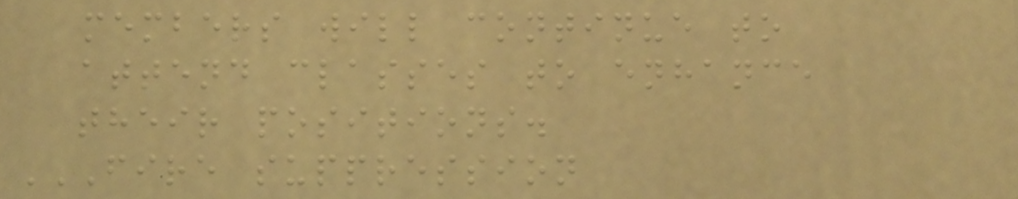members will continue to
attend classes to enhance
their positions.
FIRE SUPPRESSION
